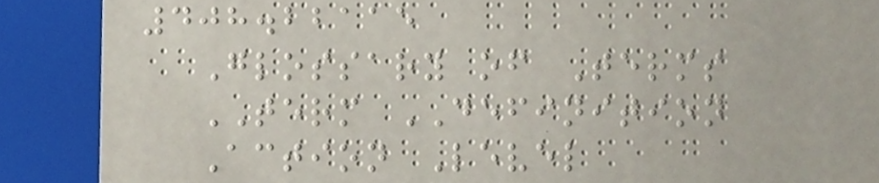408.22115
Glossary of Terms
TERM DEFINITION
Action Level
